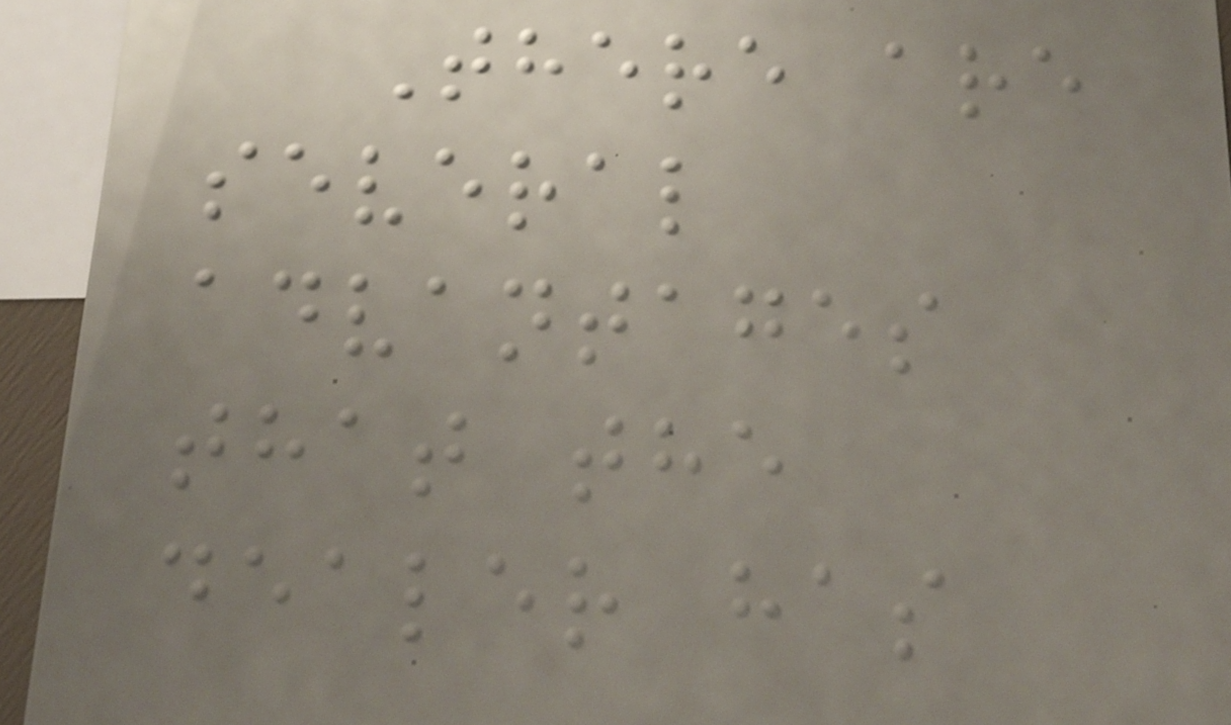There are
several
advantages
that the
dealer has
